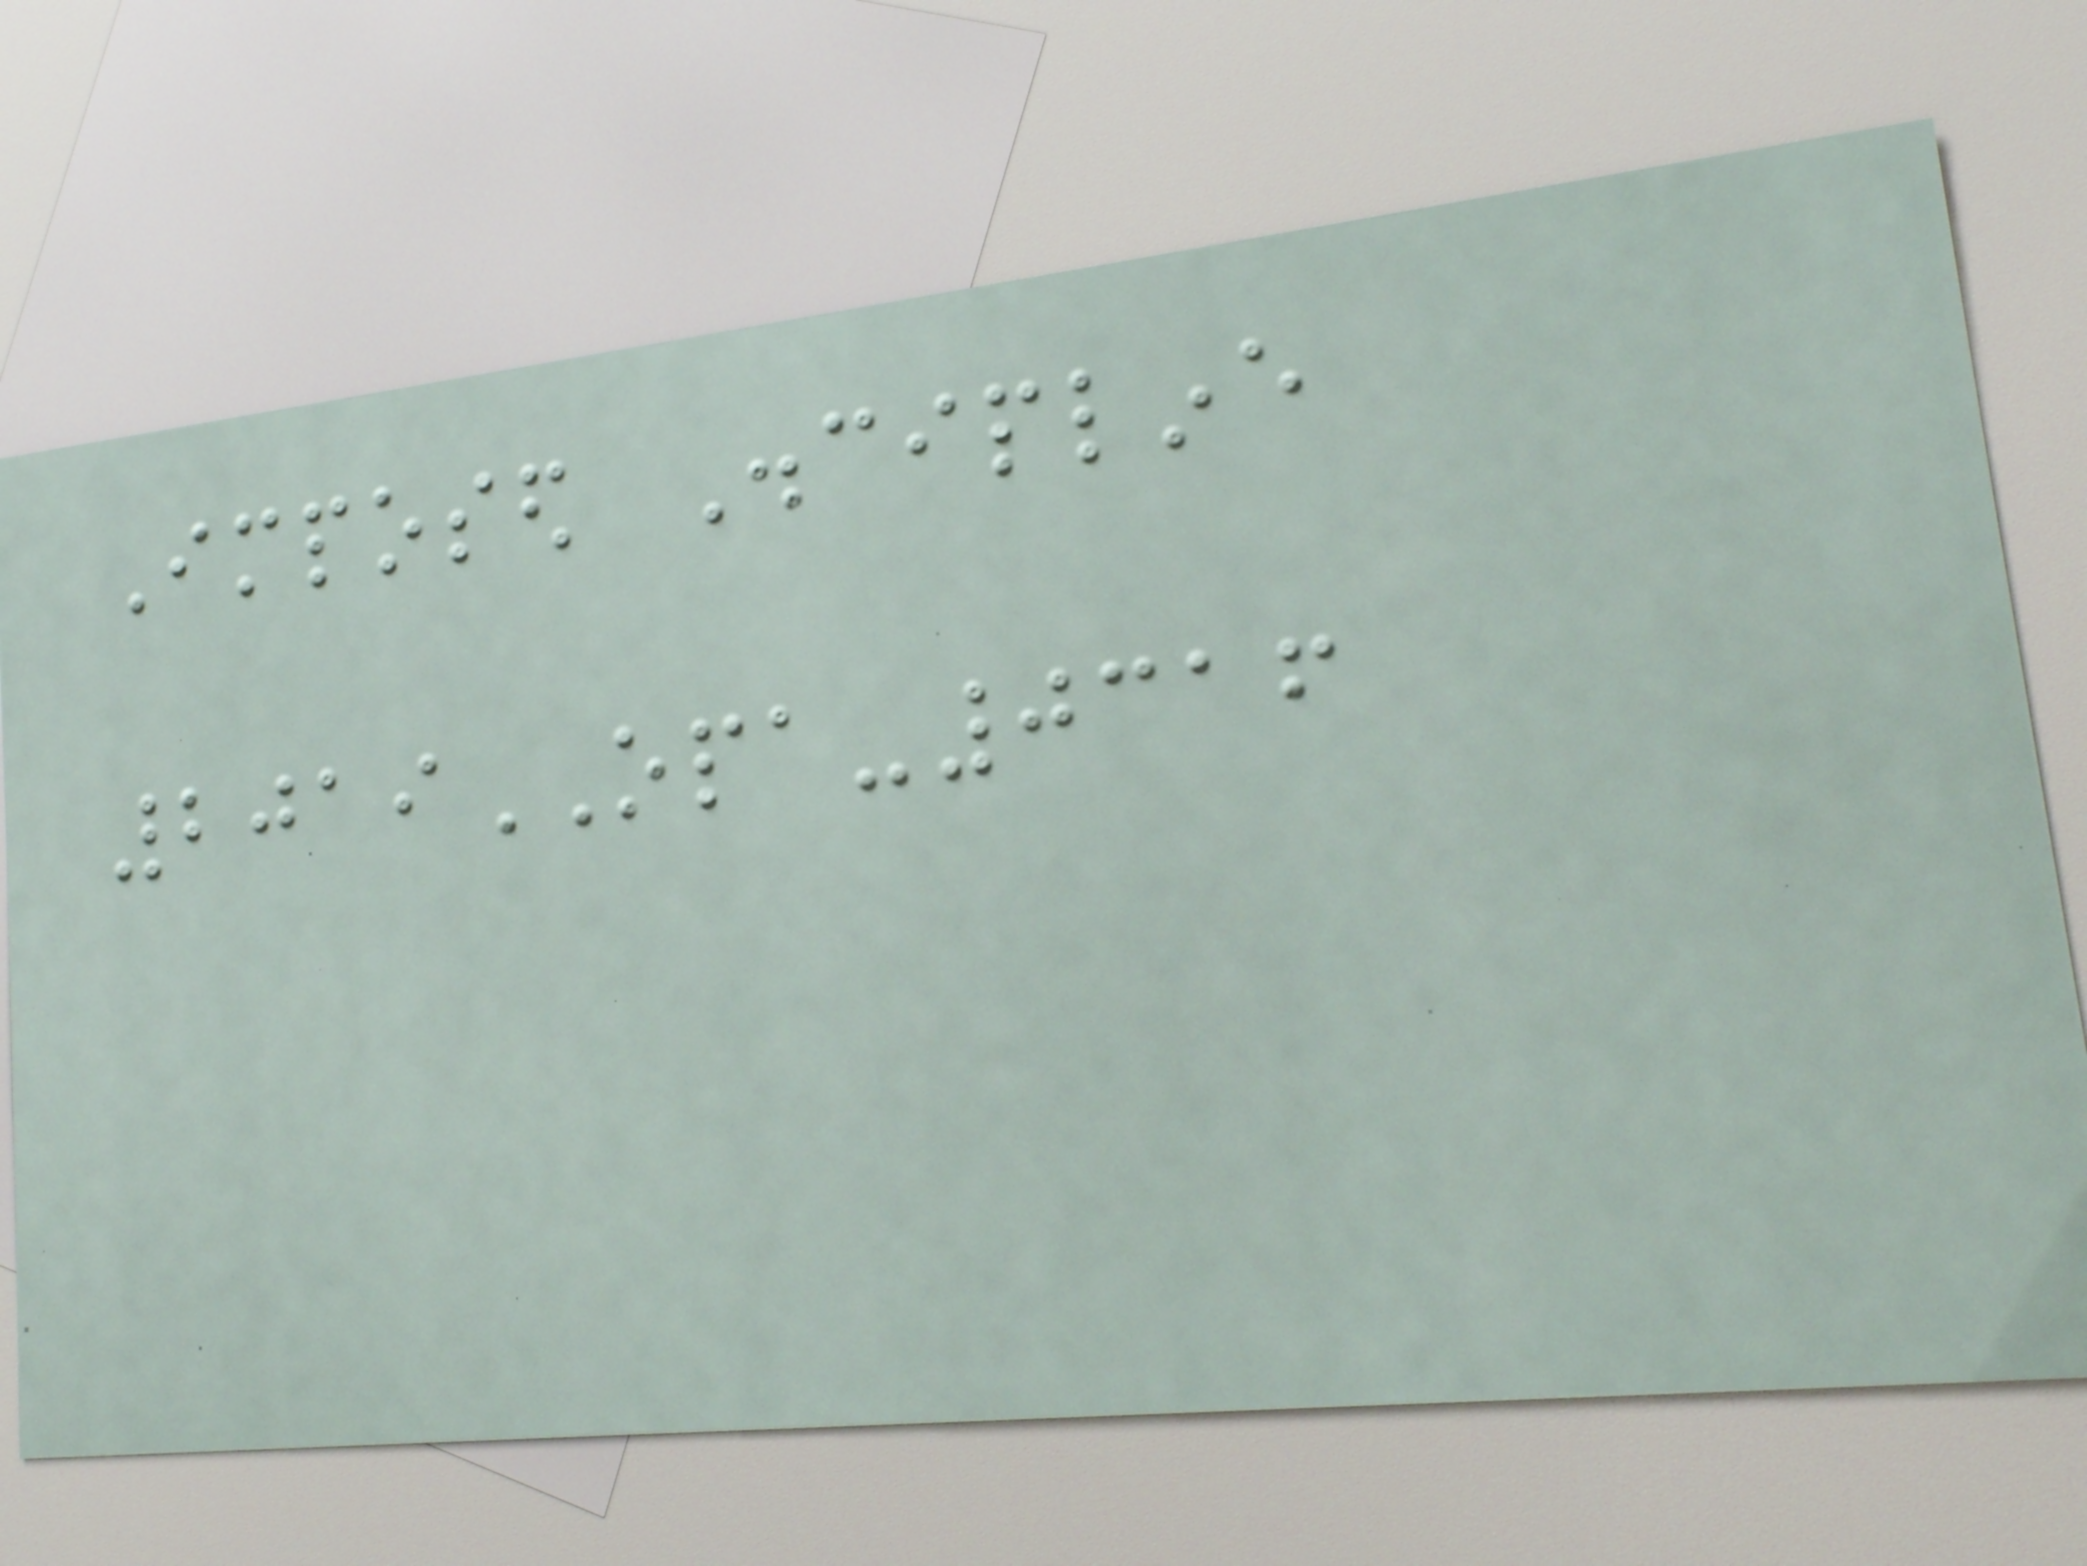Imposed Discipline
2019OPA-0316
